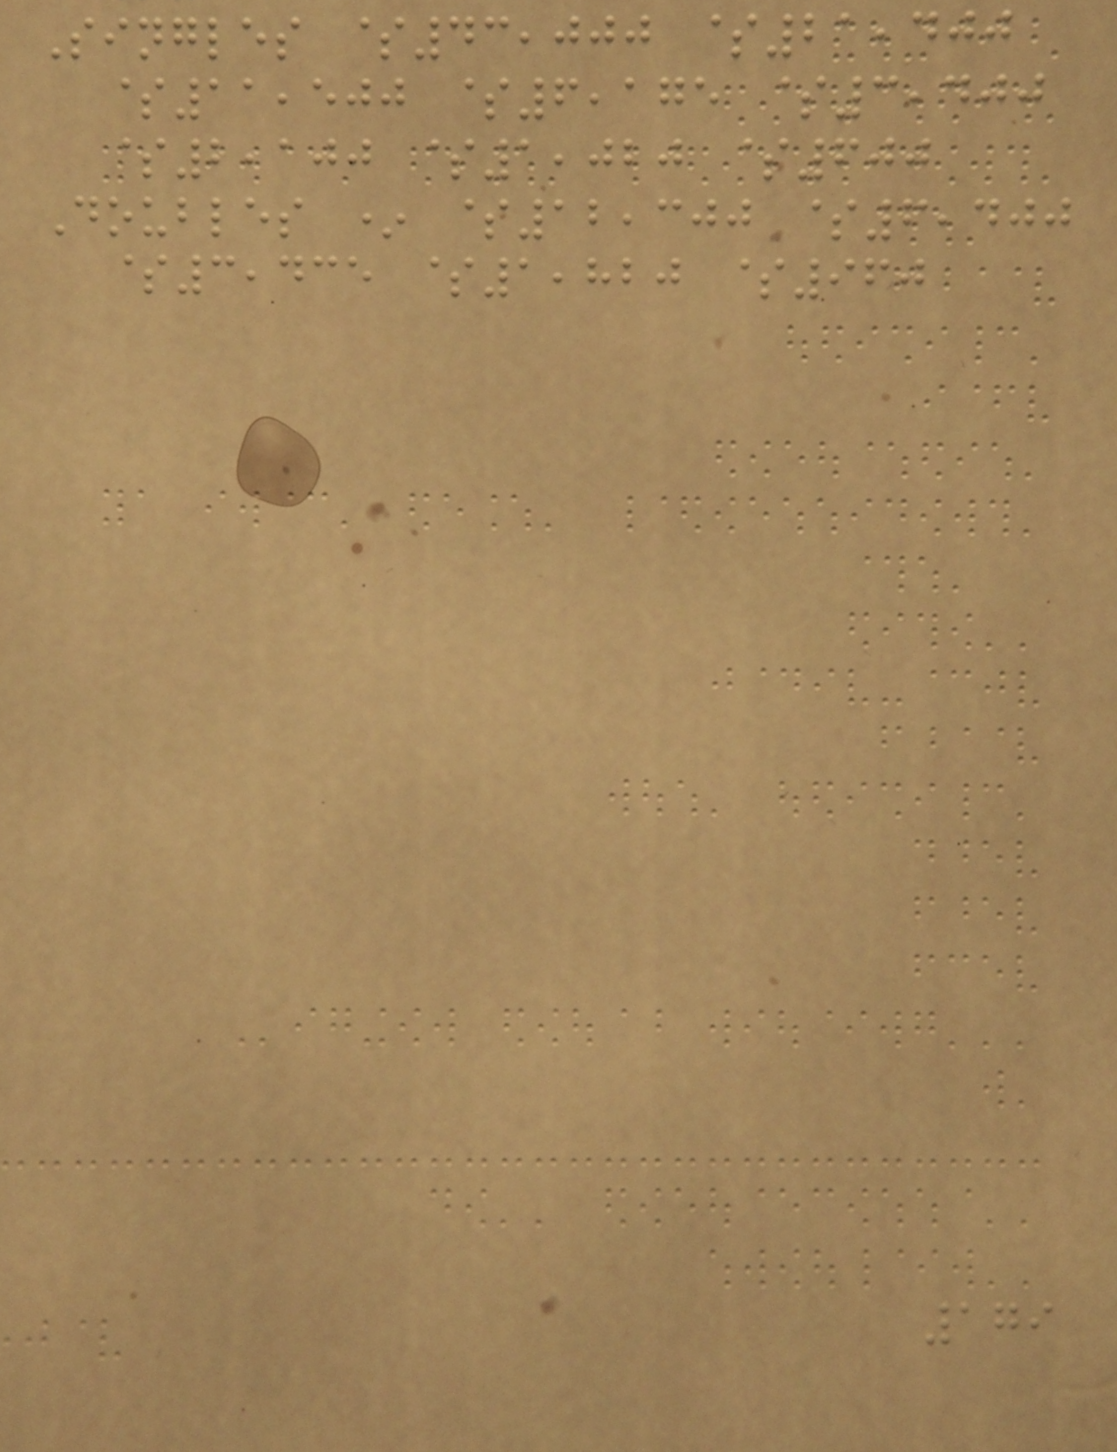Singles $43,000 $21,400
$11,500 $6,175 $3,400
$2,100 $1,020 $600
Doubles * $12,300 $6,400
$3,435 $1,820 $960
179
